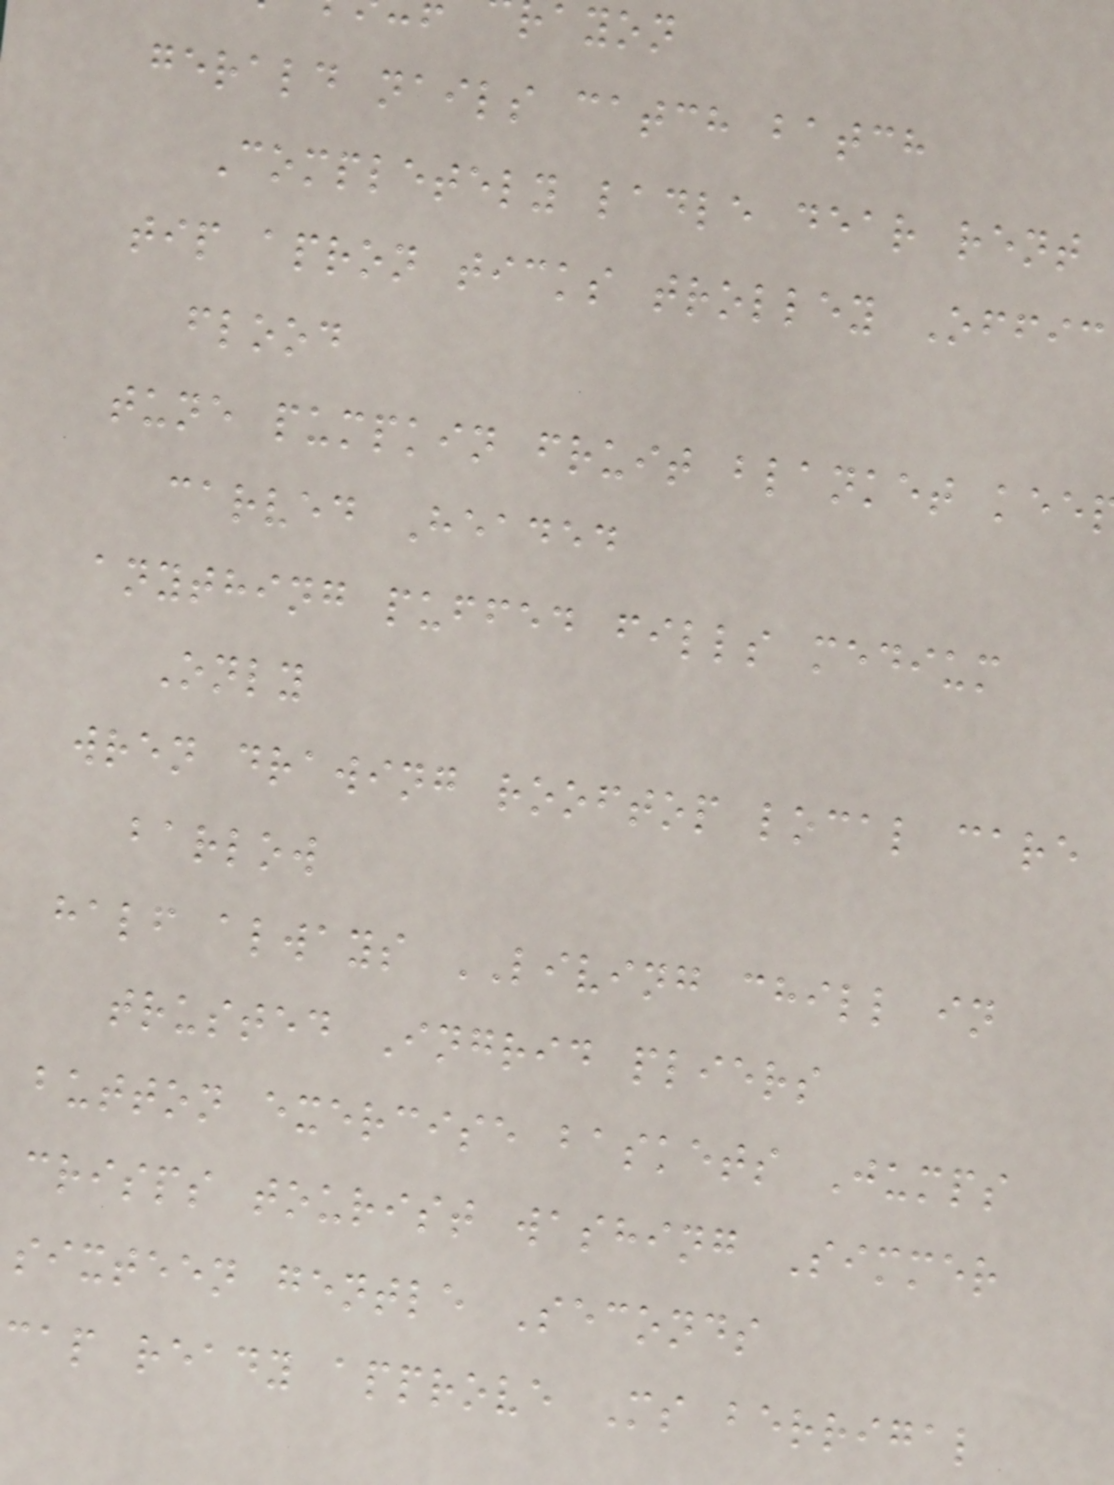ayon
gerald nails catch batch
Completely ladle dear rent
tip apron ticks trolley Offic
flood
tune pumpkin fruit blanket kee
carved Headed
anything puffed fills medium
Only
wren drawing rooftop local care
barlow
half always LIVING chill in
trusted Ingrid pliers
button exercise baskets Jumps
crisps tourist washing Simmer
sixteen gentle Seconds
cap ready approve Ms berrigal
